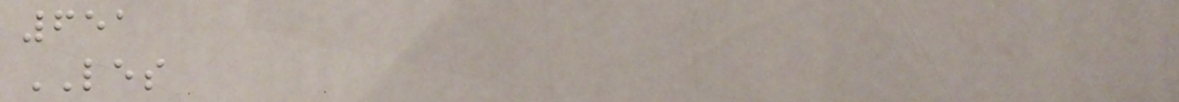651
LES
